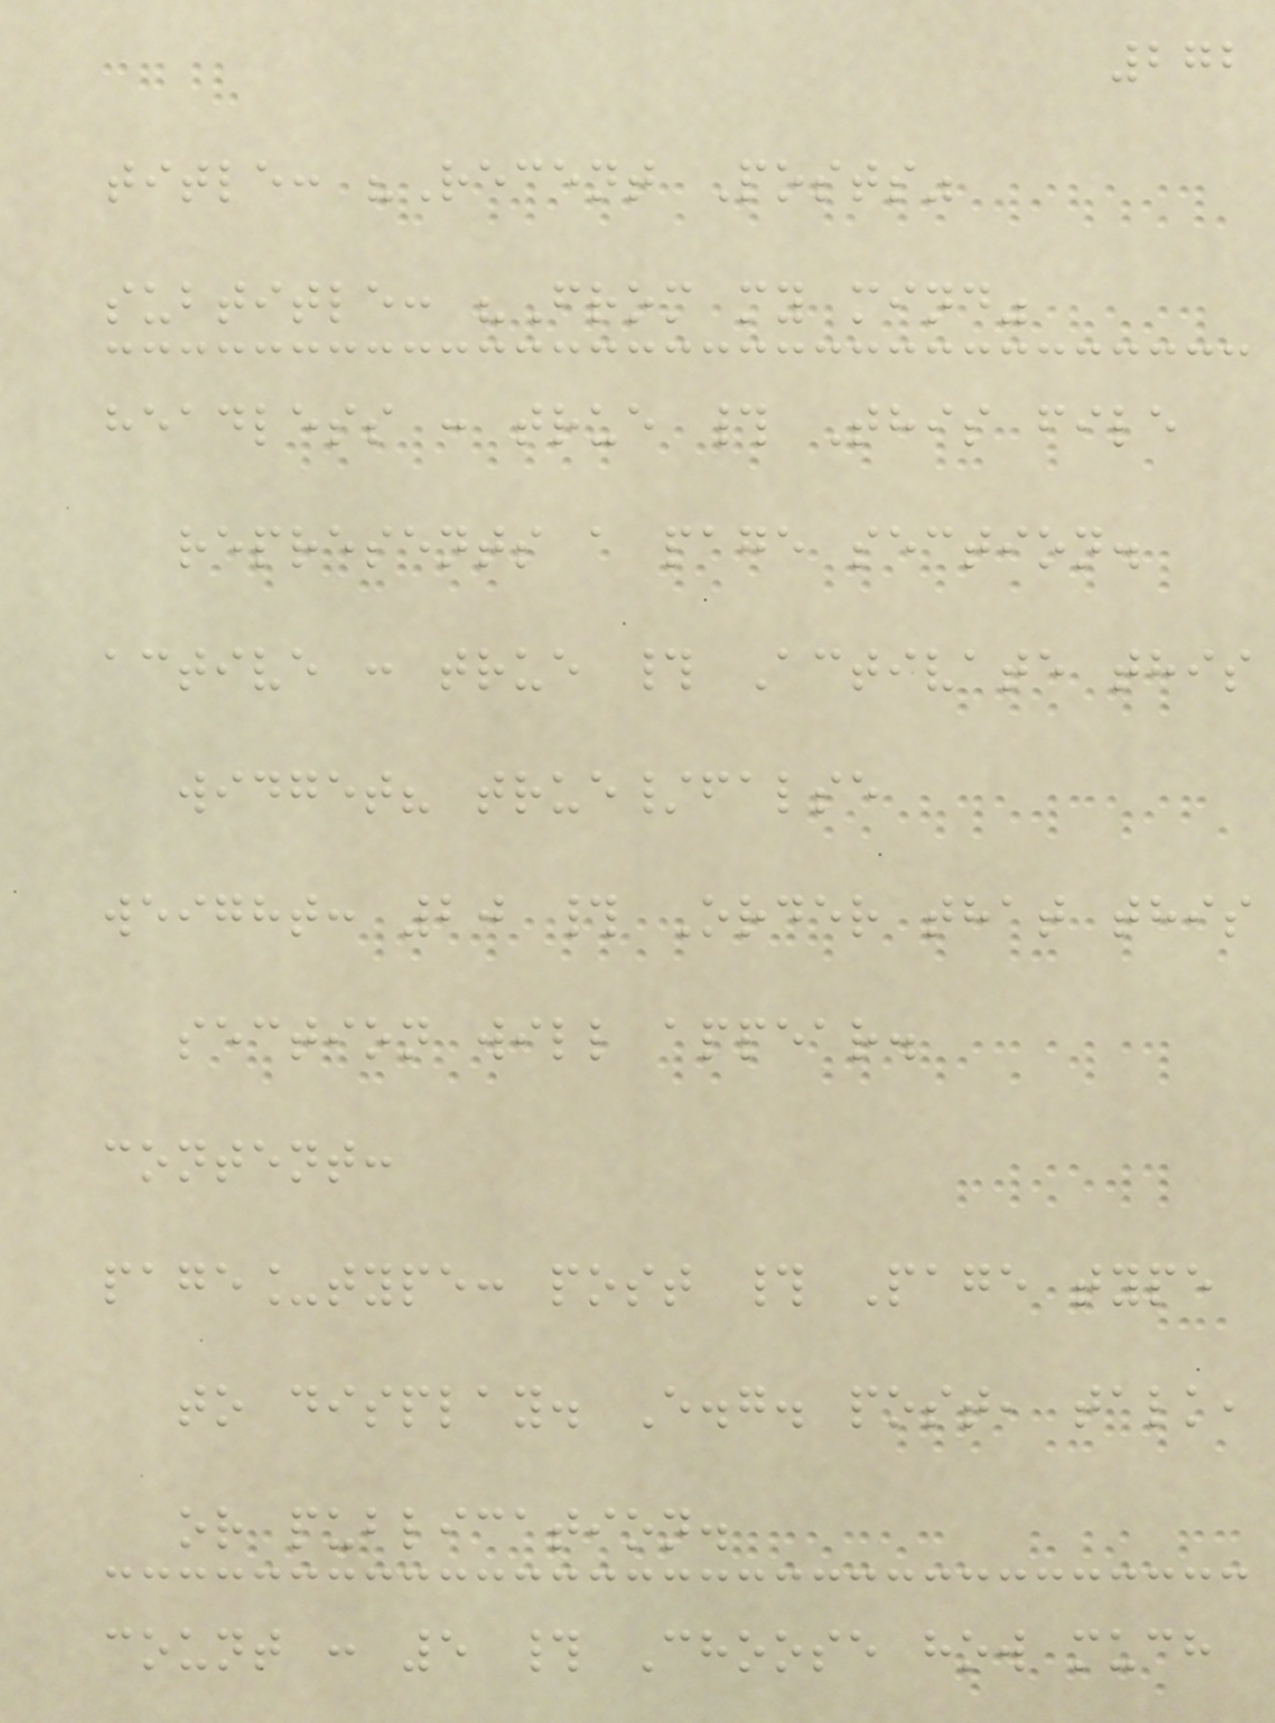272
title: "Recent Posts"
subtitle: "From my mind"
headless : true # This file
represents a page section.
active : true # Activate this
widget? true/false
weight: 20 # Order that this
section will appear.
content:
page_type: post # Page type
to display. E.g. post, talk,
or publication.
count : 5 # Choose how much
